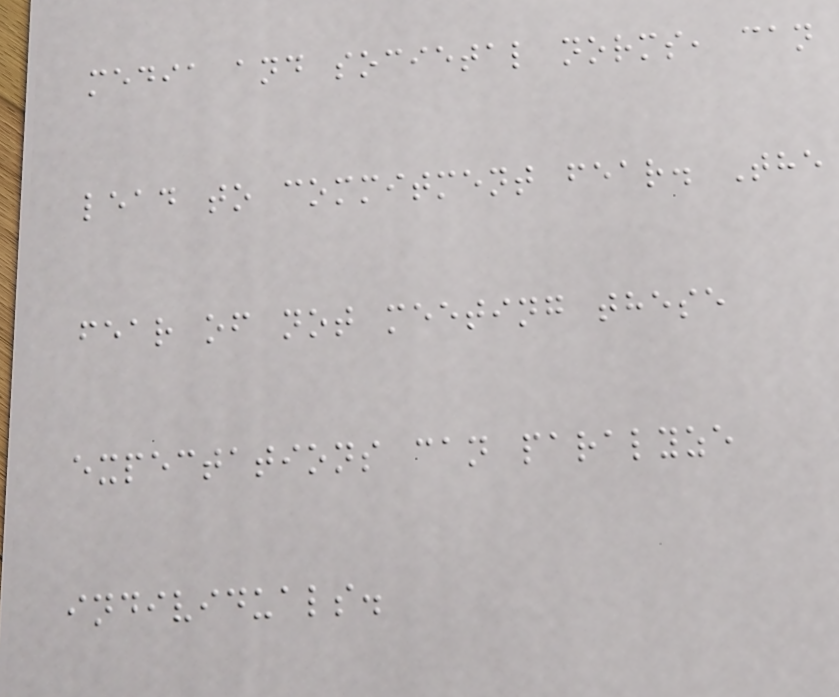media and societal norms, can
lead to commitment fear. The
fear of not meeting these
expectations can paralyze
individuals.
